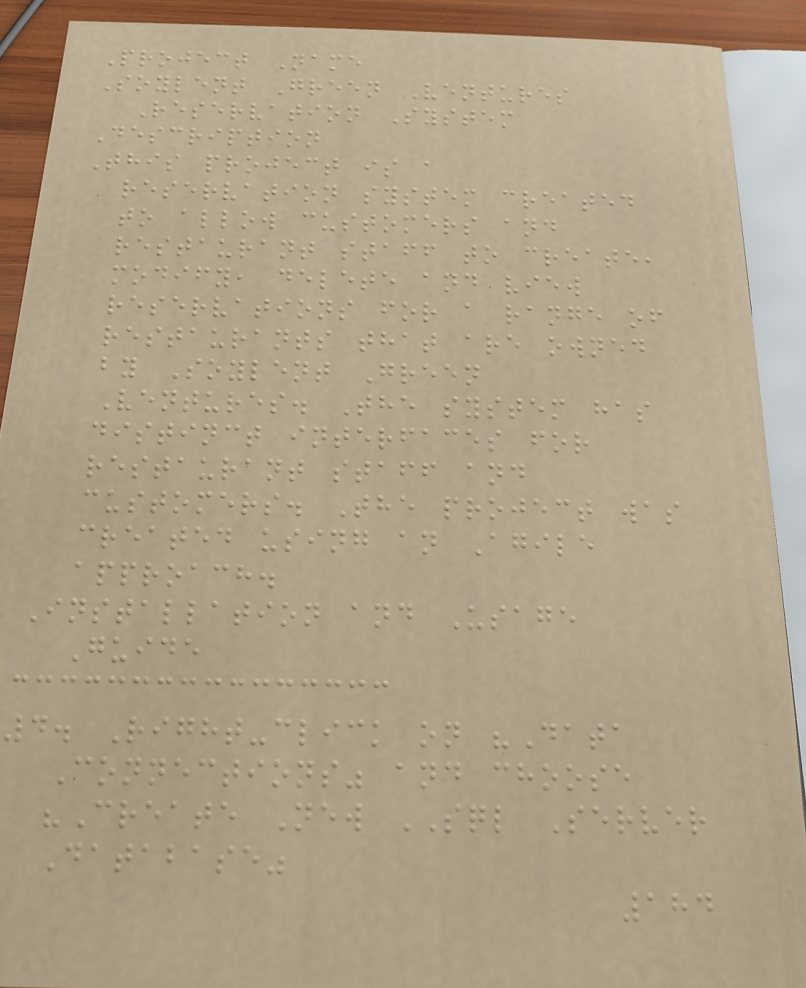Project Name
Soylent Green Ventures
Reservation System
Description
This project is a
reservation system created
to allow customers and
restaurant staff to create,
modify, delete and view
reservations for a range of
restaurants that are owned
by Soylent Green
Ventures. The system has
distinct interfaces for
restaurant staff and
customers. The project was
created using an Agile
approach.
Installation and Usage
Guide
4. Right-click on "Data
Connections" and choose
"Create New SQL Server
Database"
184
